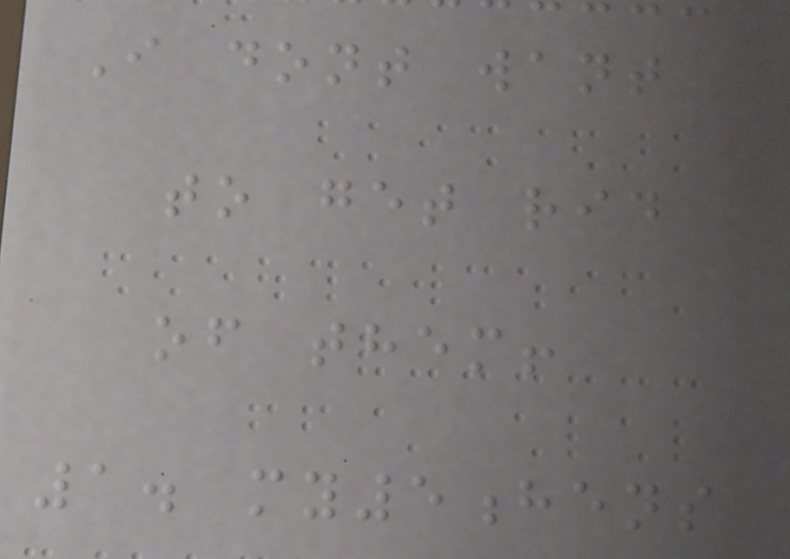I dont want
to get rid
of them!
1. my5hens
